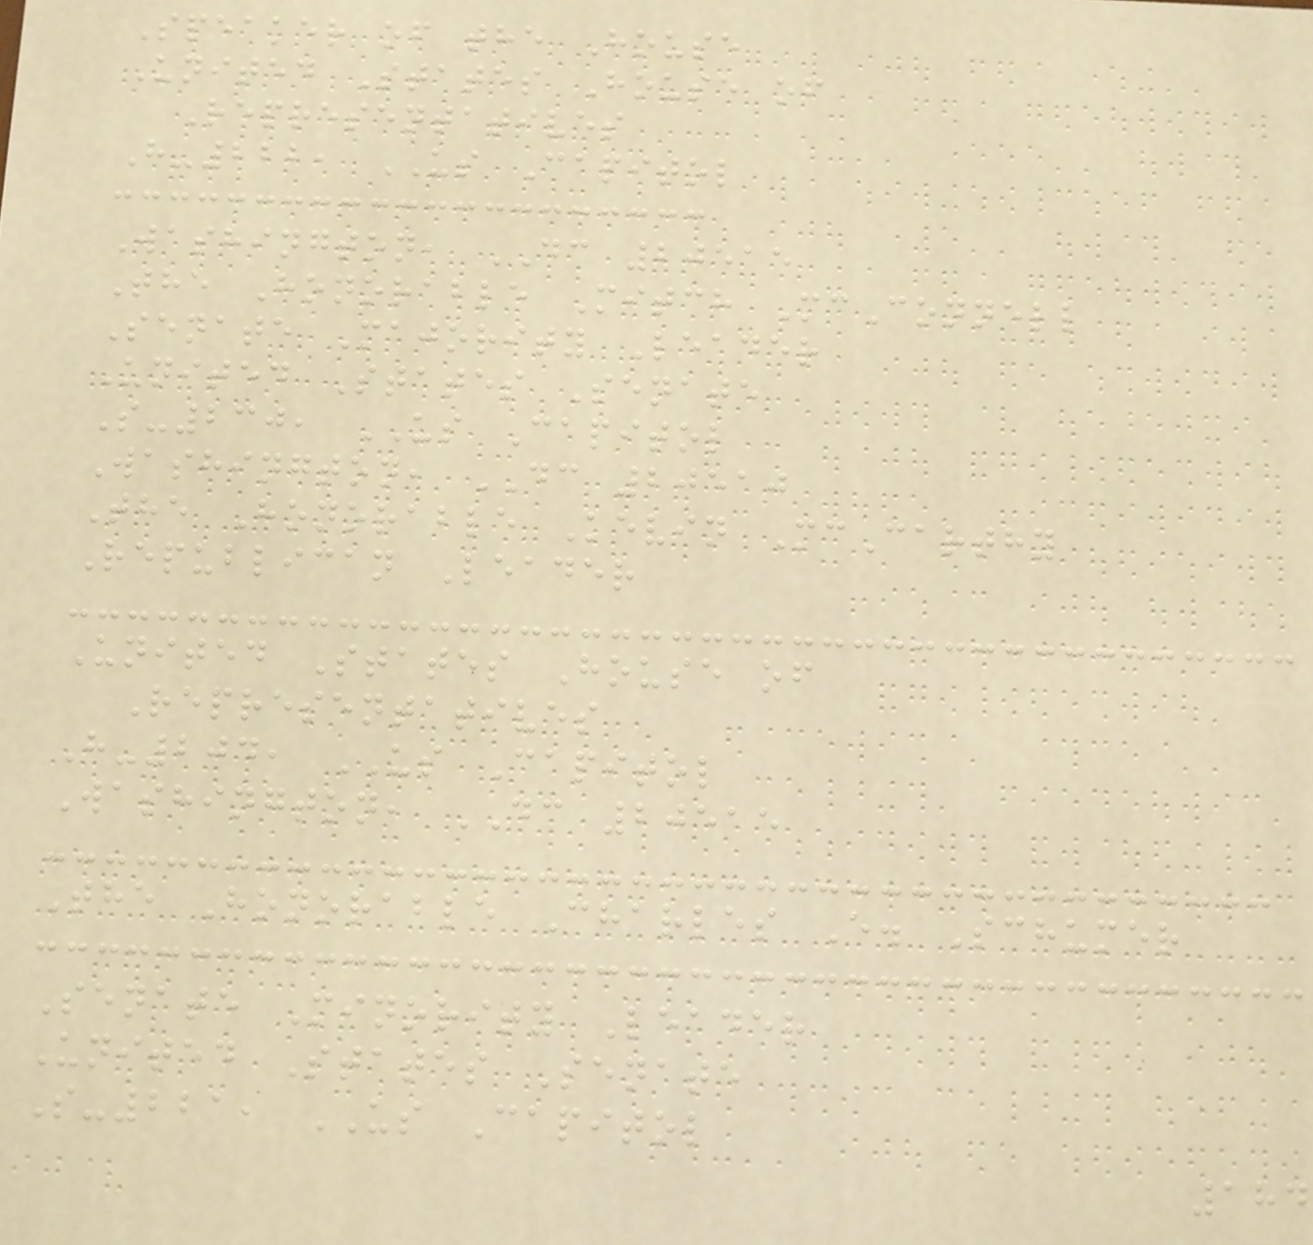Speaker of the House
United States House of
Representatives
H-222, US Capitol
Washington, DC 20515
The Honorable Mitch McConnell
Senate Majority Leader
United States Senate
S-230, US Capitol
Washington, DC 20510
The Honorable Kevin McCarthy
Republican Leader
United States House of
Representatives
H-204, US Capitol
Washington, DC 20515
The Honorable Charles E. Schumer
Senate Minority Leader
United States Senate
S-221, US Capitol
184
